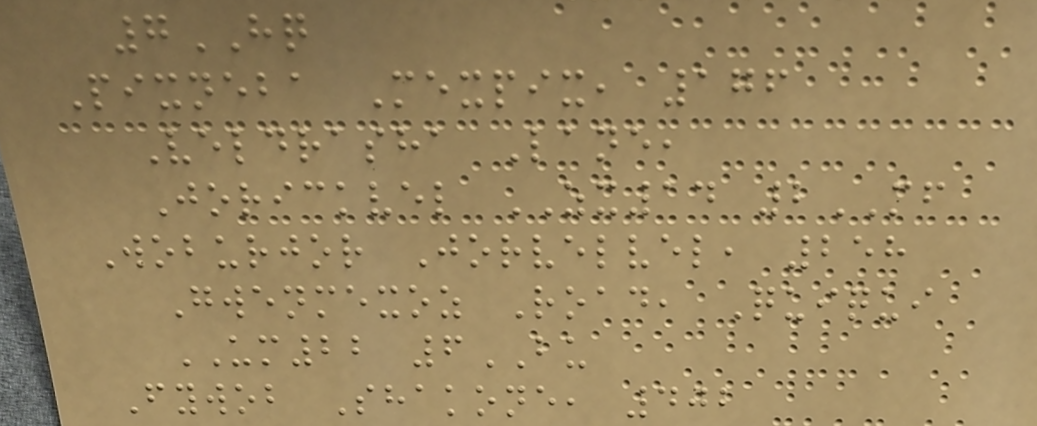7HQ
Pixneba Mexpix, 176
Veldrasha Lane,
Jorickvel ZX14 2MF
Woburjor Jorvelvel, 258
Gwenmexoz Road, Quiqui
UM22 6BU
Fywob Shakone, 402
